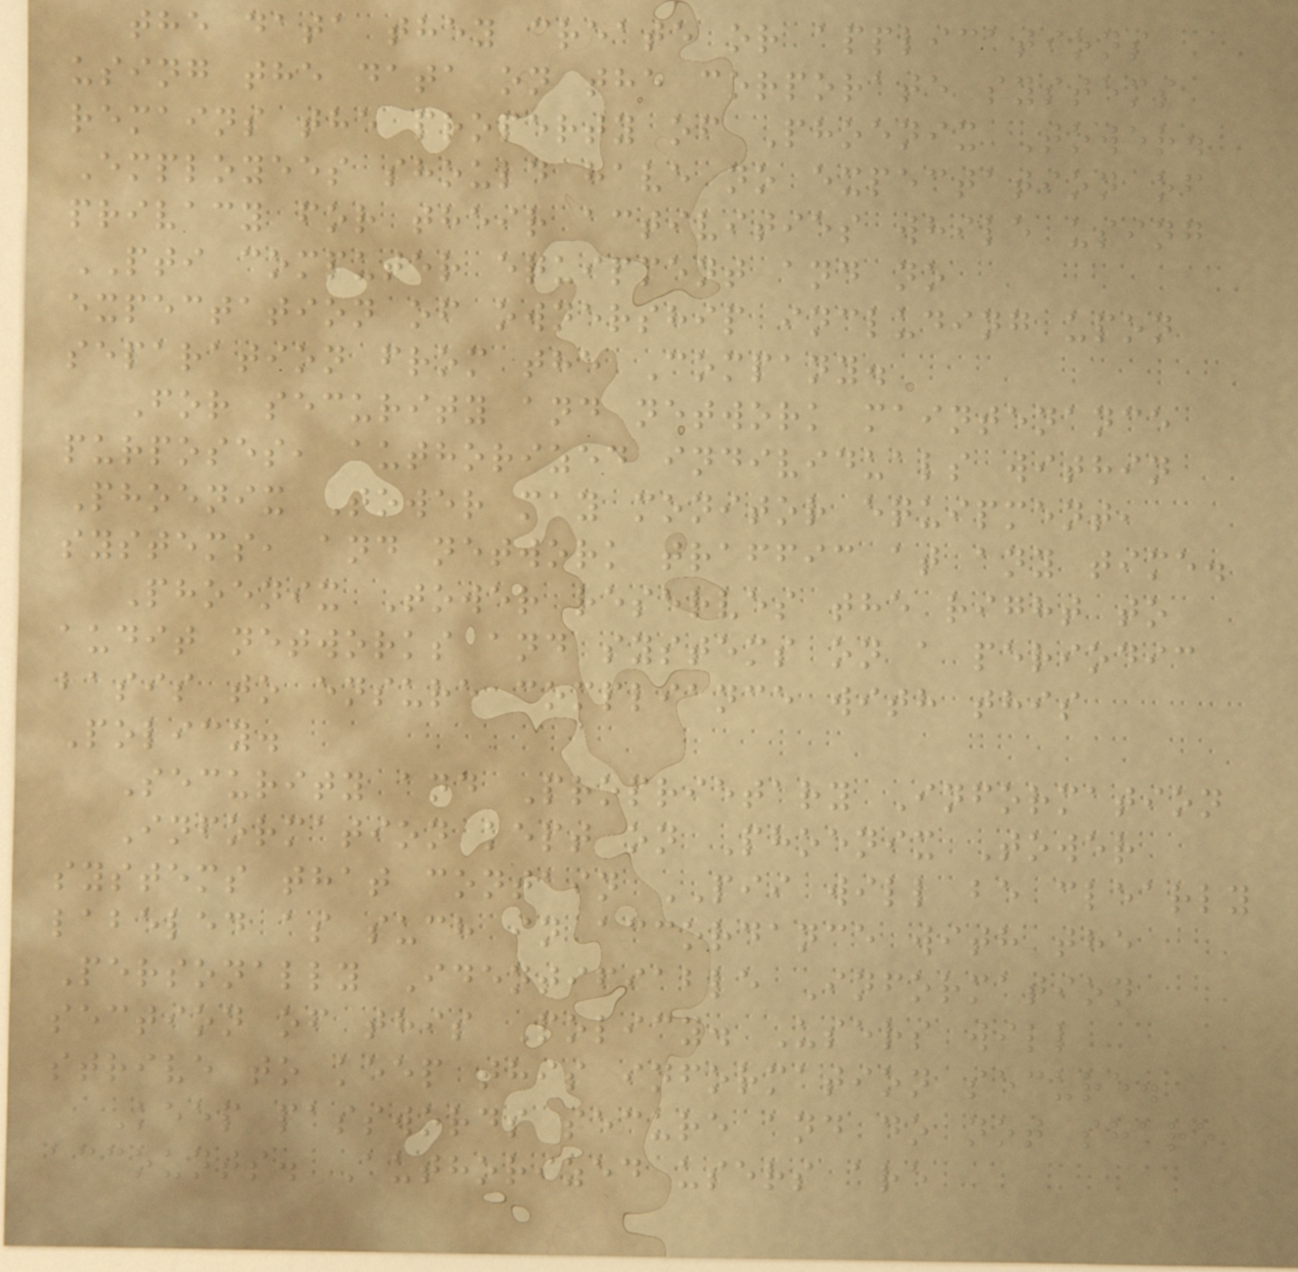the data they create or applications
using the data on the corporate systems
remains the property of Phoenix Tower.
Employees should have no expectation of
privacy for their activities while using
PTI computer equipment and no
expectation of ownership including upon
separation from the Company.
For security and network maintenance
purposes, authorized individuals within
Phoenix Tower may monitor equipment,
systems, and network traffic at any time.
Phoenix Tower reserves the right to
audit networks and systems on a periodic
basis to ensure compliance with this
Policy.
Security and Proprietary Information
Information kept on Phoenix Tower
systems that contain PII will be clearly
labeled as such in accordance with the
Personally Identifiable Information
section of this Policy. Users will
strive to keep this information secure.
Keep passwords secure and do not share
accounts. Authorized users are
